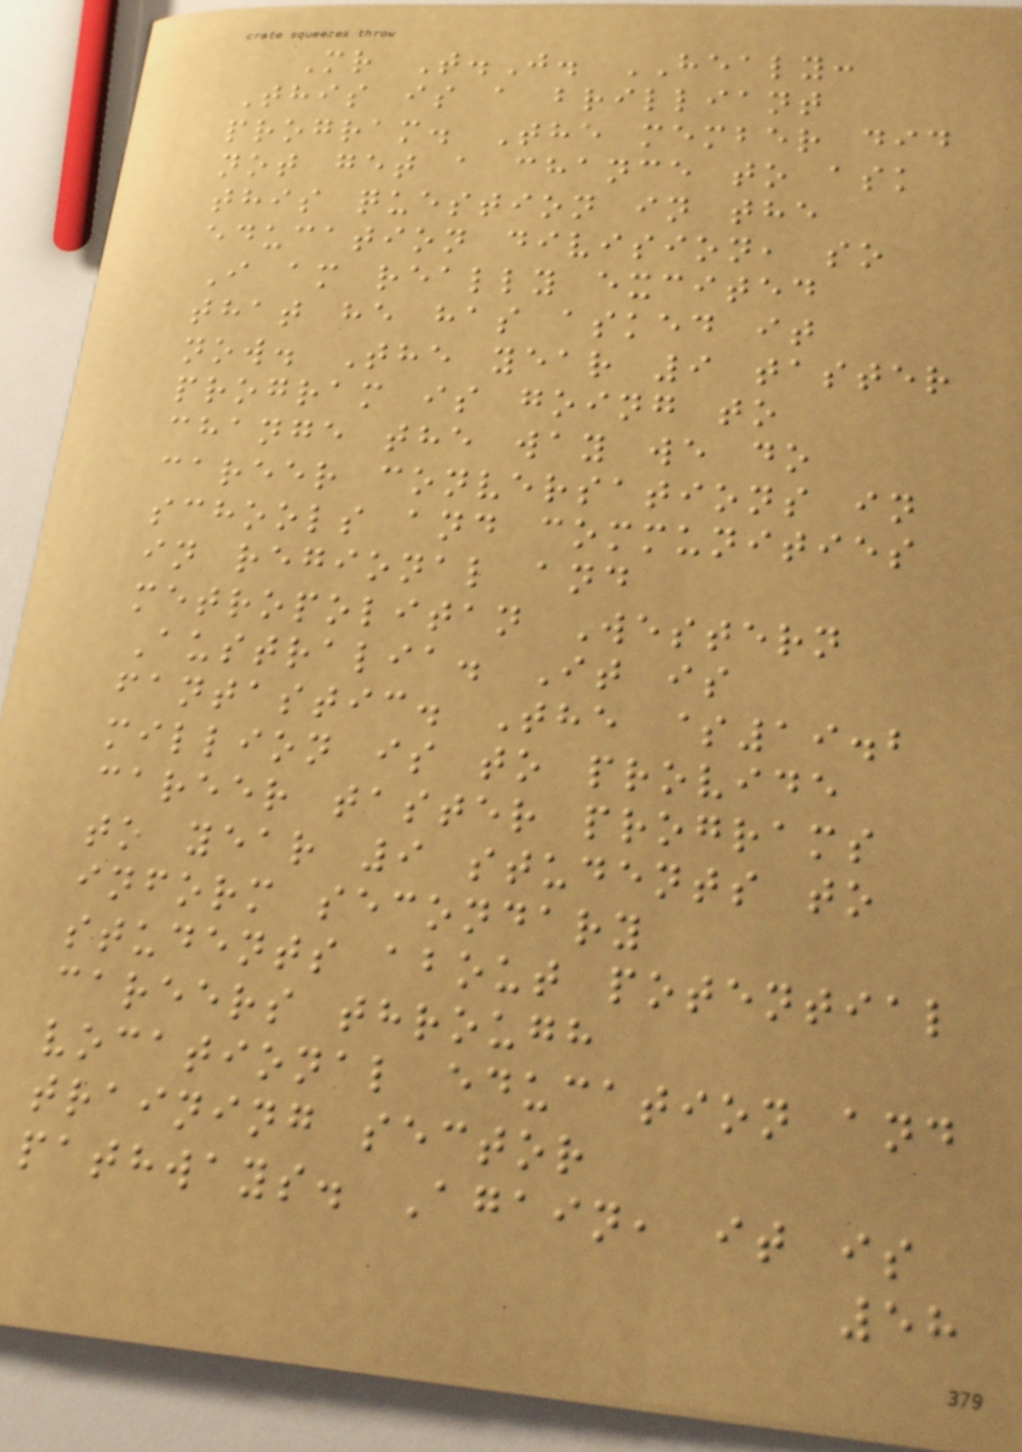Mr T.J. HEALY:
This is a brilliant
program. The member did
not get a chance to ask
this question in the
education division, so
I am really excited
that he has asked it
now. The year 9 taster
program is going to
change the way we do
career conversations in
schools and communities
in regional and
metropolitan Western
Australia. It is
fantastic. The $19.2
million is to provide
career taster programs
to year 9 students to
inform secondary
students about potential
careers through
vocational education and
training sector
pathways. Again, it is
58
